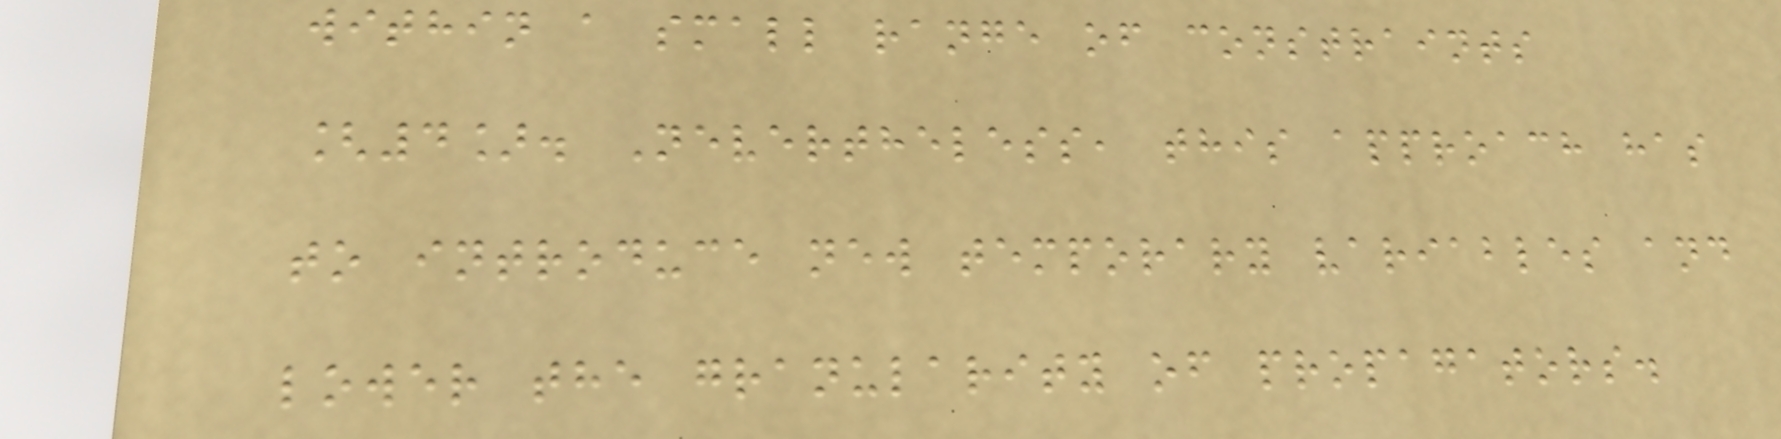within a small range of constraints
[4]. Nevertheless, this approach has
to introduce new temporary variables and
lower the granularity of propagators.
